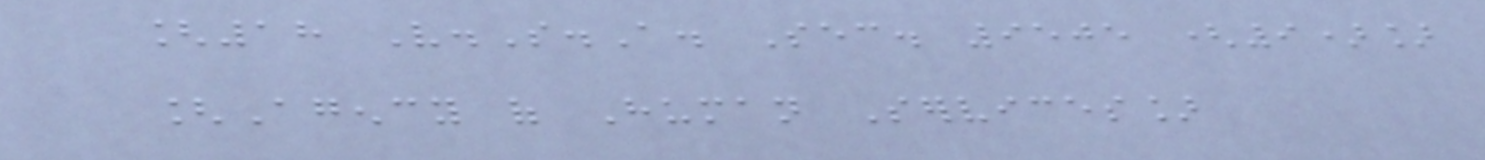[18 V.S.A. Sec. 9505 (9)]
[Agency of Human Services]
